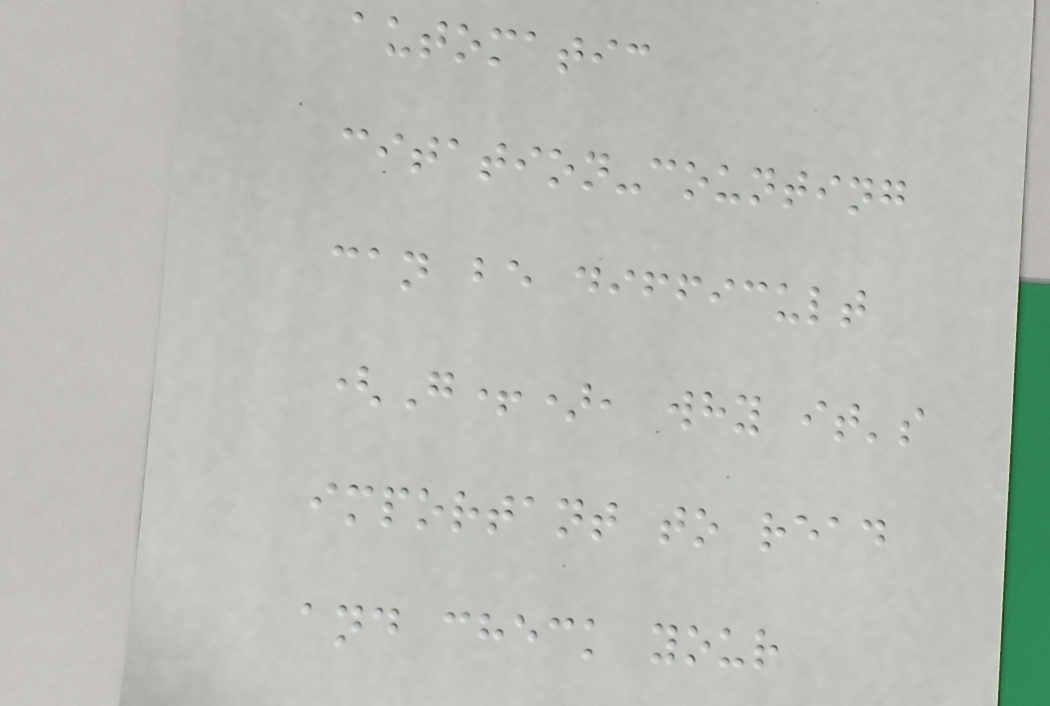automatic
citation-counting
can be difficult
(G+), why it's
important to read
and check your
